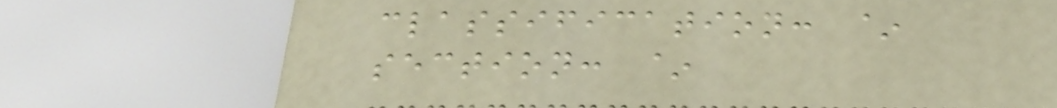classification: ~
section: ~
